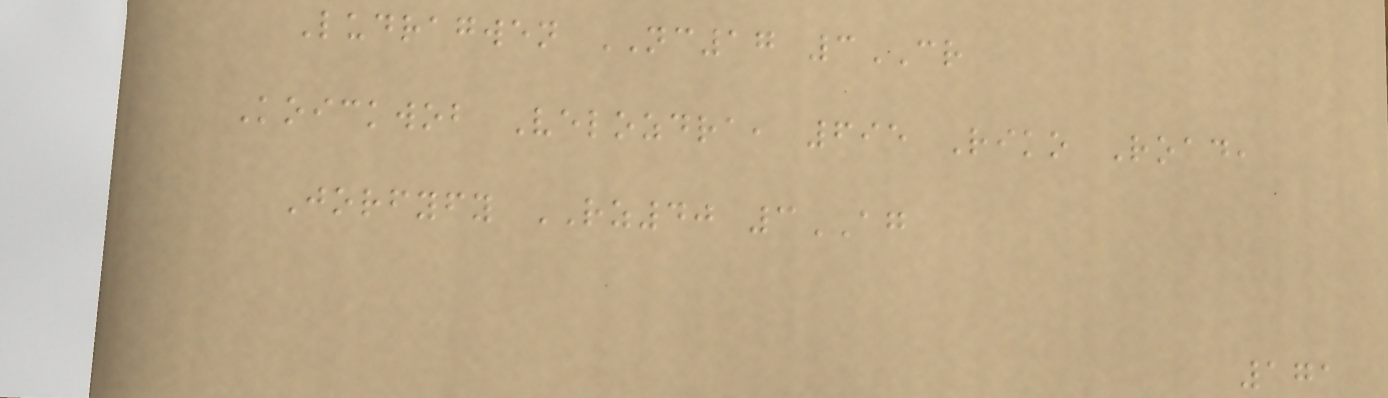Ludragwen NC17 3CR
Koickwob Velozdra, 695 Riko Road,
Jorfyfy RZ40 3AG
171
